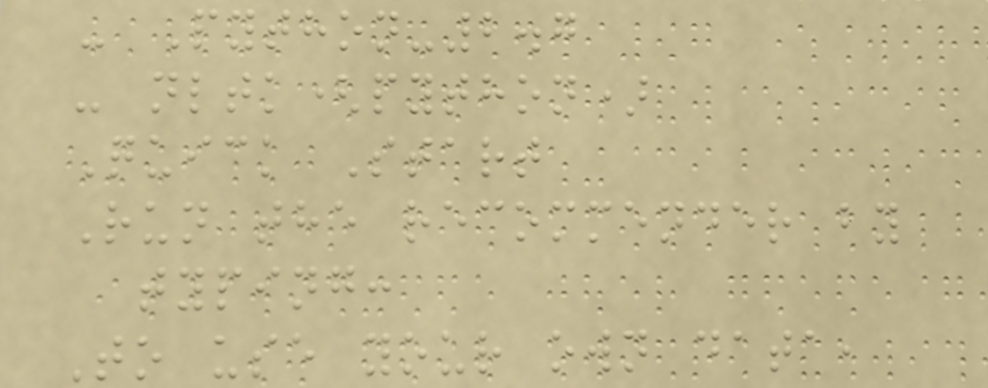- Python-2.7
- nltk(python)
Quick Start
Run the recommender by
typing:
To use your own data,
